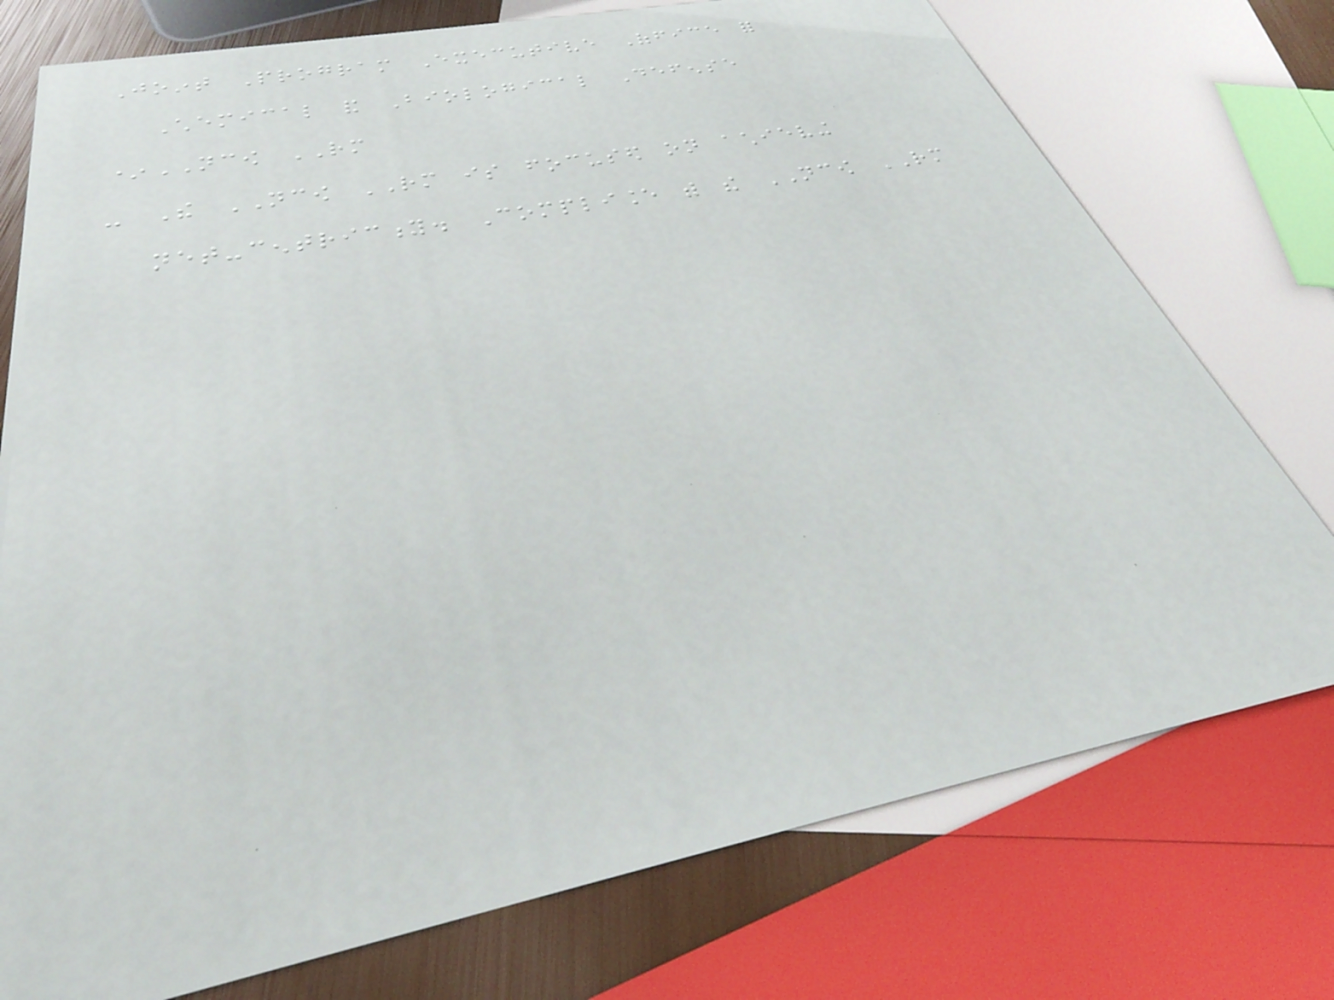Joint Program Executive Office for
Chemical and Biological Defense
*NCOW RM
- The NCOW RM is focused on achieving
net-centricity. Compliance with the NCOW RM
